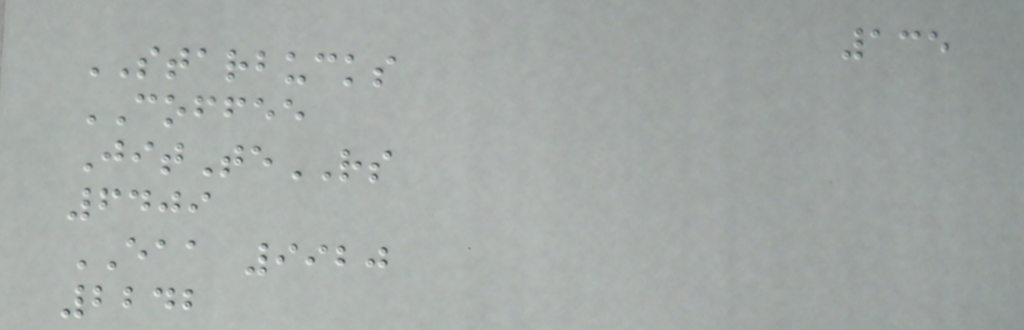135
STARBUCKS
COFFEE
JitTeRS
6409
EAA 9920
2242
